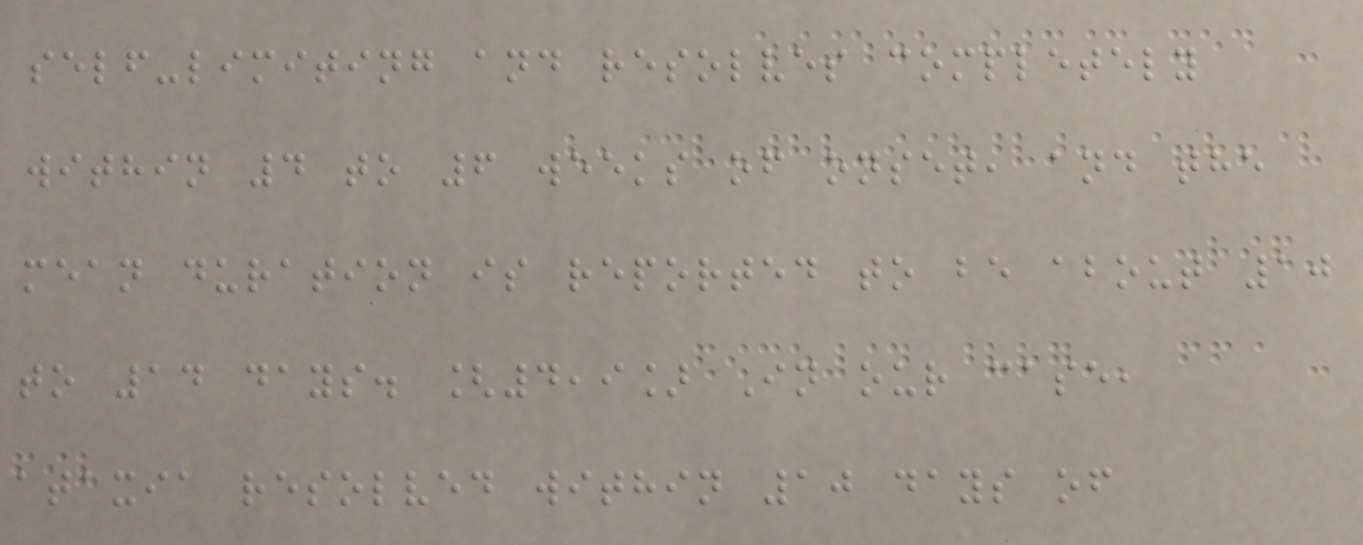self-limiting and resolves completely
within 4 to 6 weeks of onset, and the
mean duration is reported to be about 10
to 14 days. [4,9] In our case,
ataxia resolved within 10 days of
